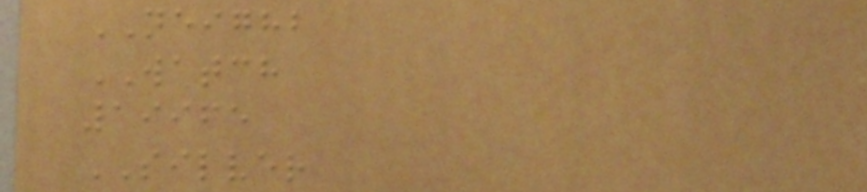NEIGHB
WATCH
19965
SILVER
